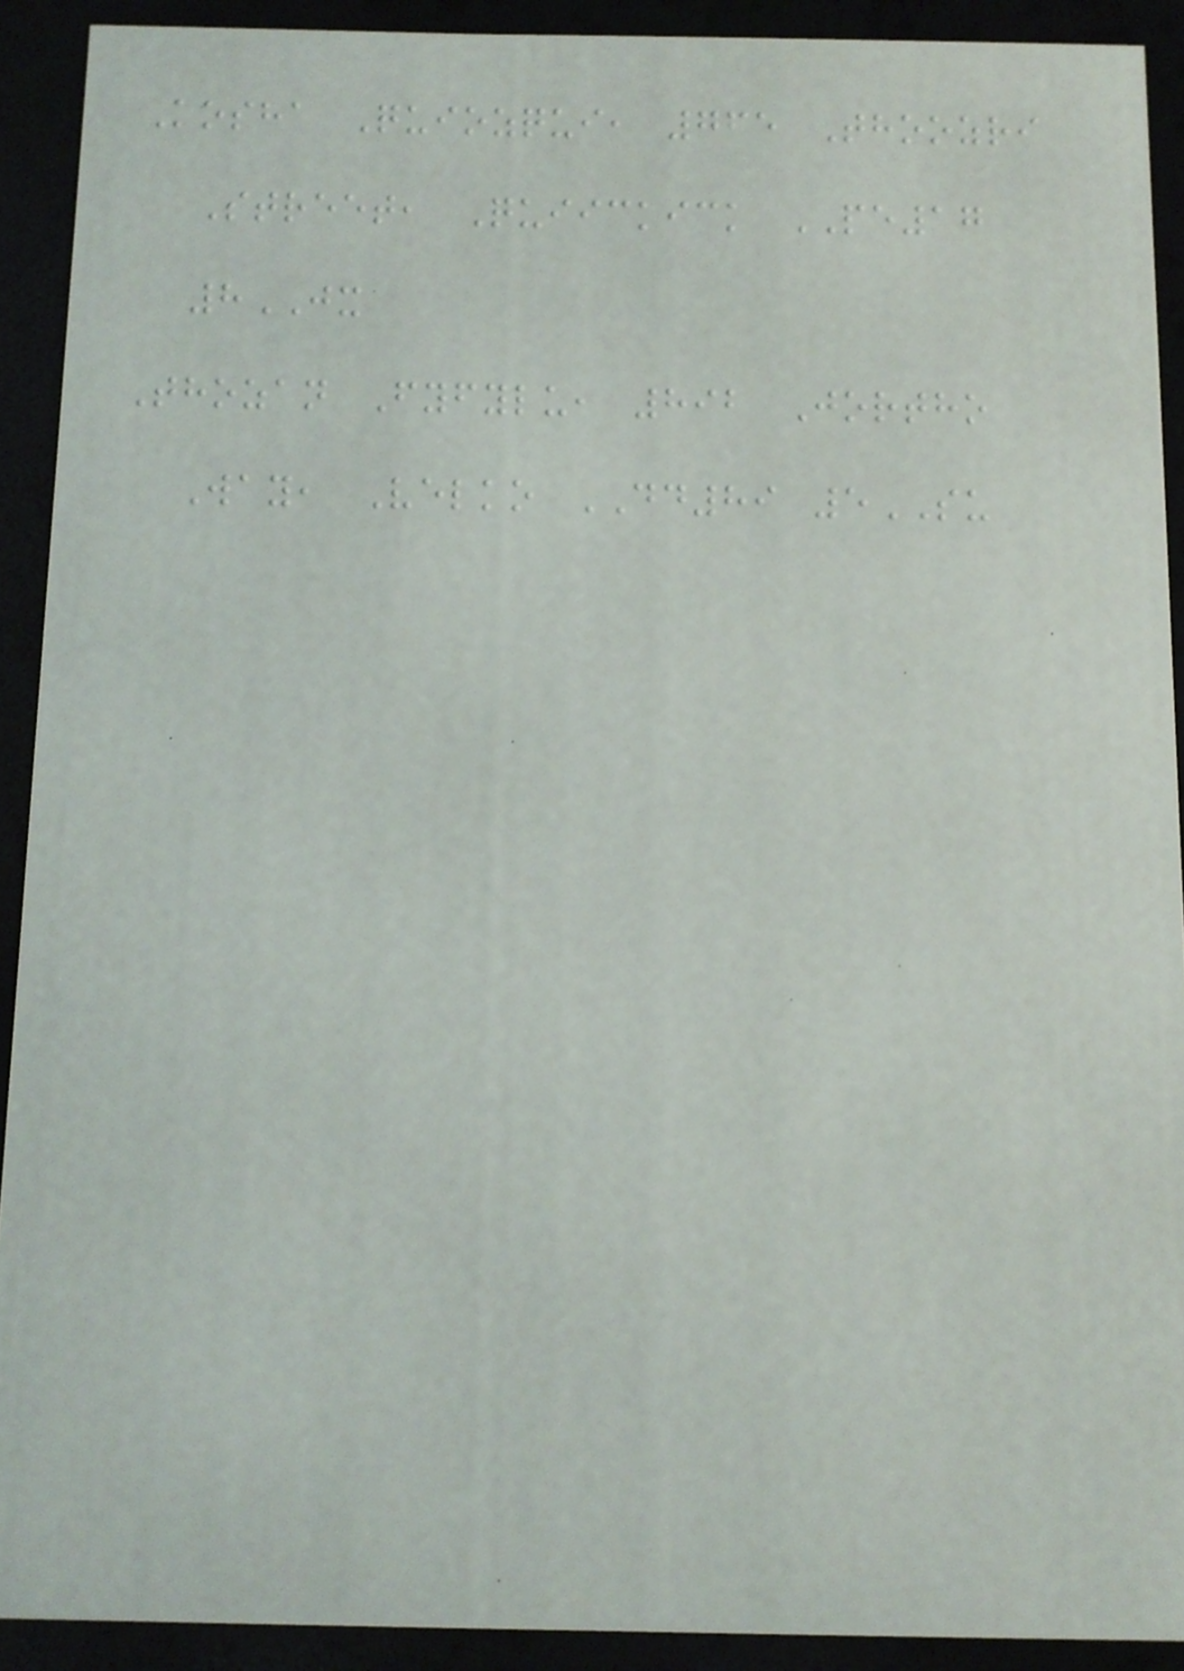Kosha Quiozqui, 765 Thoozri
Street, Quiickick PE17
8JX
Thozan Fyfylu, 892 Jortho
Way, Velko DD89 5SU
